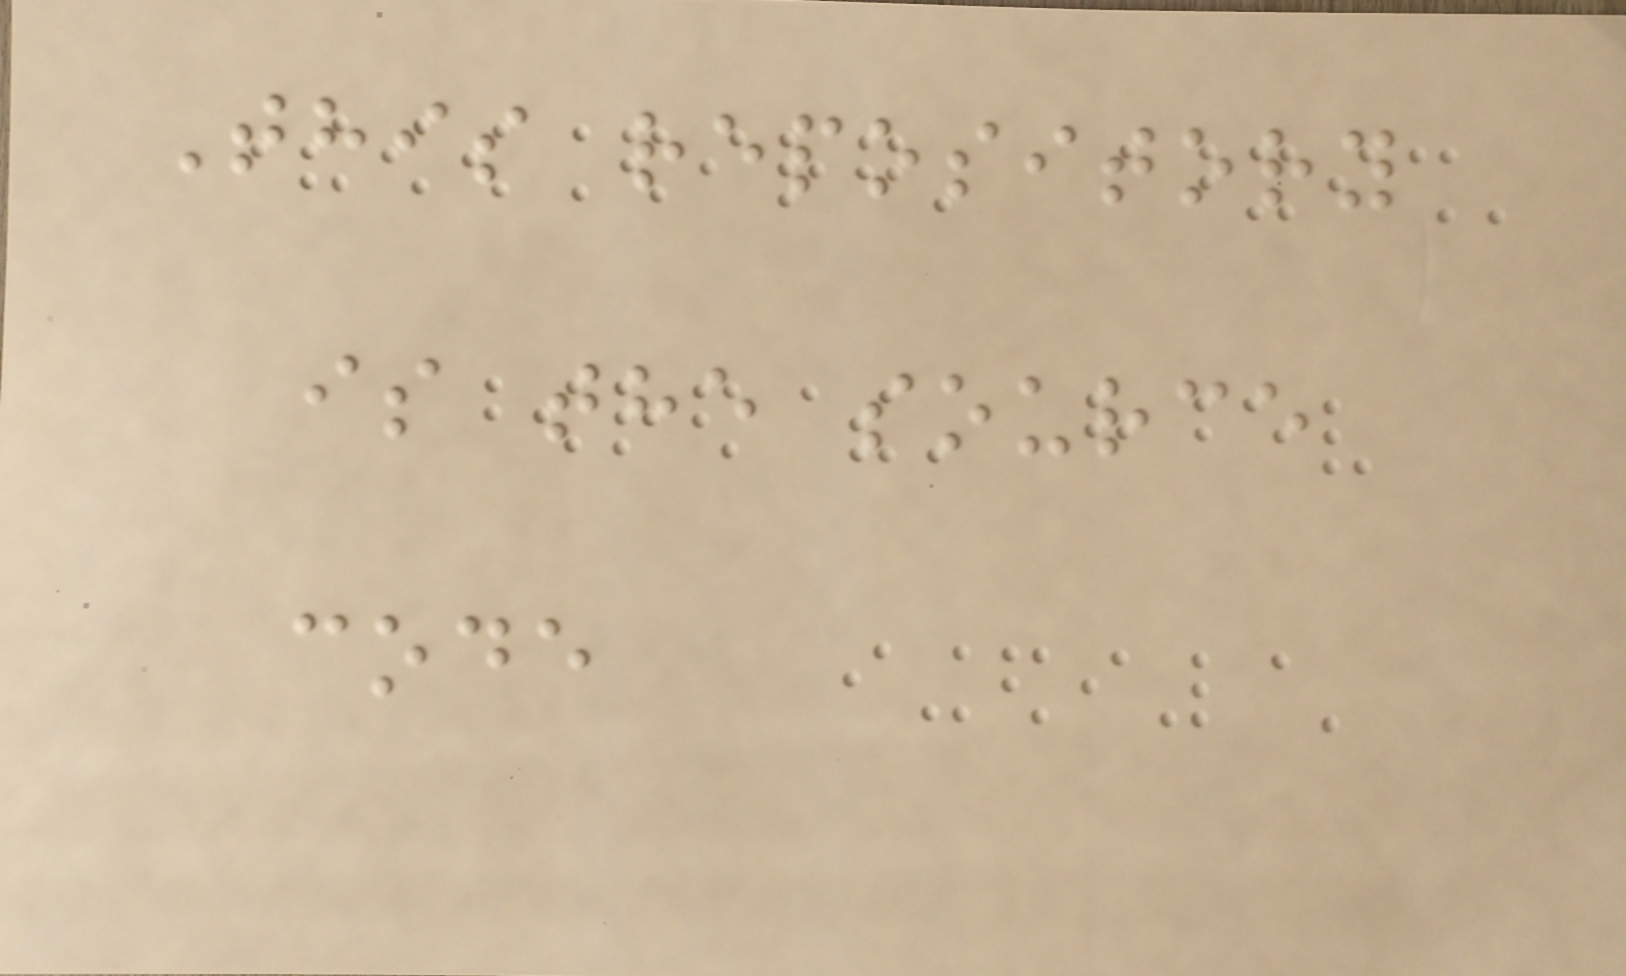This repository
is the source
code
